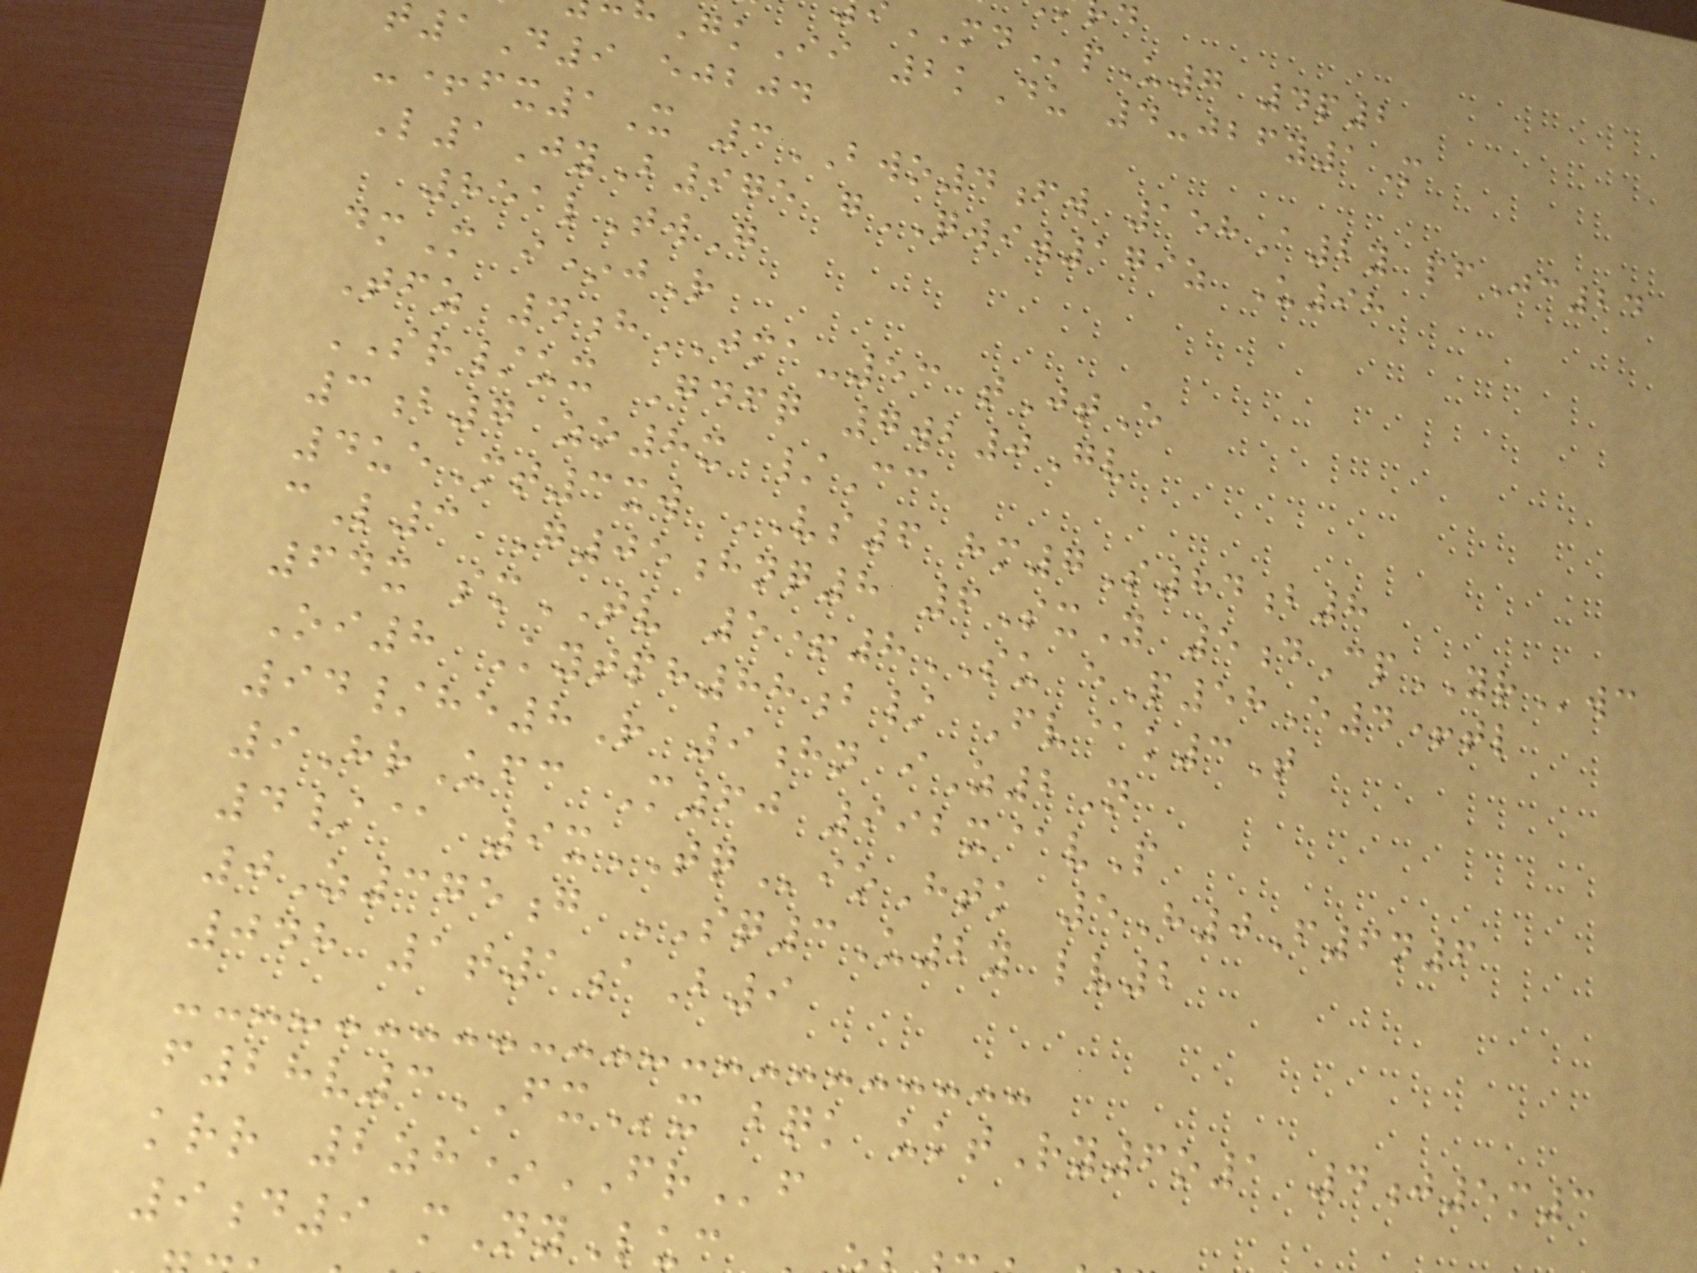MDpU7 4p2
GkIi 2kDu 4-jbfy1M
1D9 ejbjd
-+fx1X 3BWO4fw 158A2y pfJc24
L1JyB975 gQWIW179z U98
851lTwG
dmM i*jR
Tfz 4hJMA-53 tJtE
SR/ux Gdfq 7wb0Gv
3b7 zo8x /Cc
4ueMt3xw VS6 hm7S84b8
cL3 G05hnq8 6SxY 5dCpYRwc
64x smTV 5+8SU eP58E4+tl
Oi8 Kytph88b/ Fv@k3T
94/he8R 9hn iZ2N
9HrUfc M60 992x@vP
4/@ 9xTQioHtk 5H0F6n6
0Z375g SQ3U2y lv2
048 1t1aB9
f28v3FXx bqk uktRy6o1 4j5m3
krr 2zh*FRf
9d9 mNyLuc
